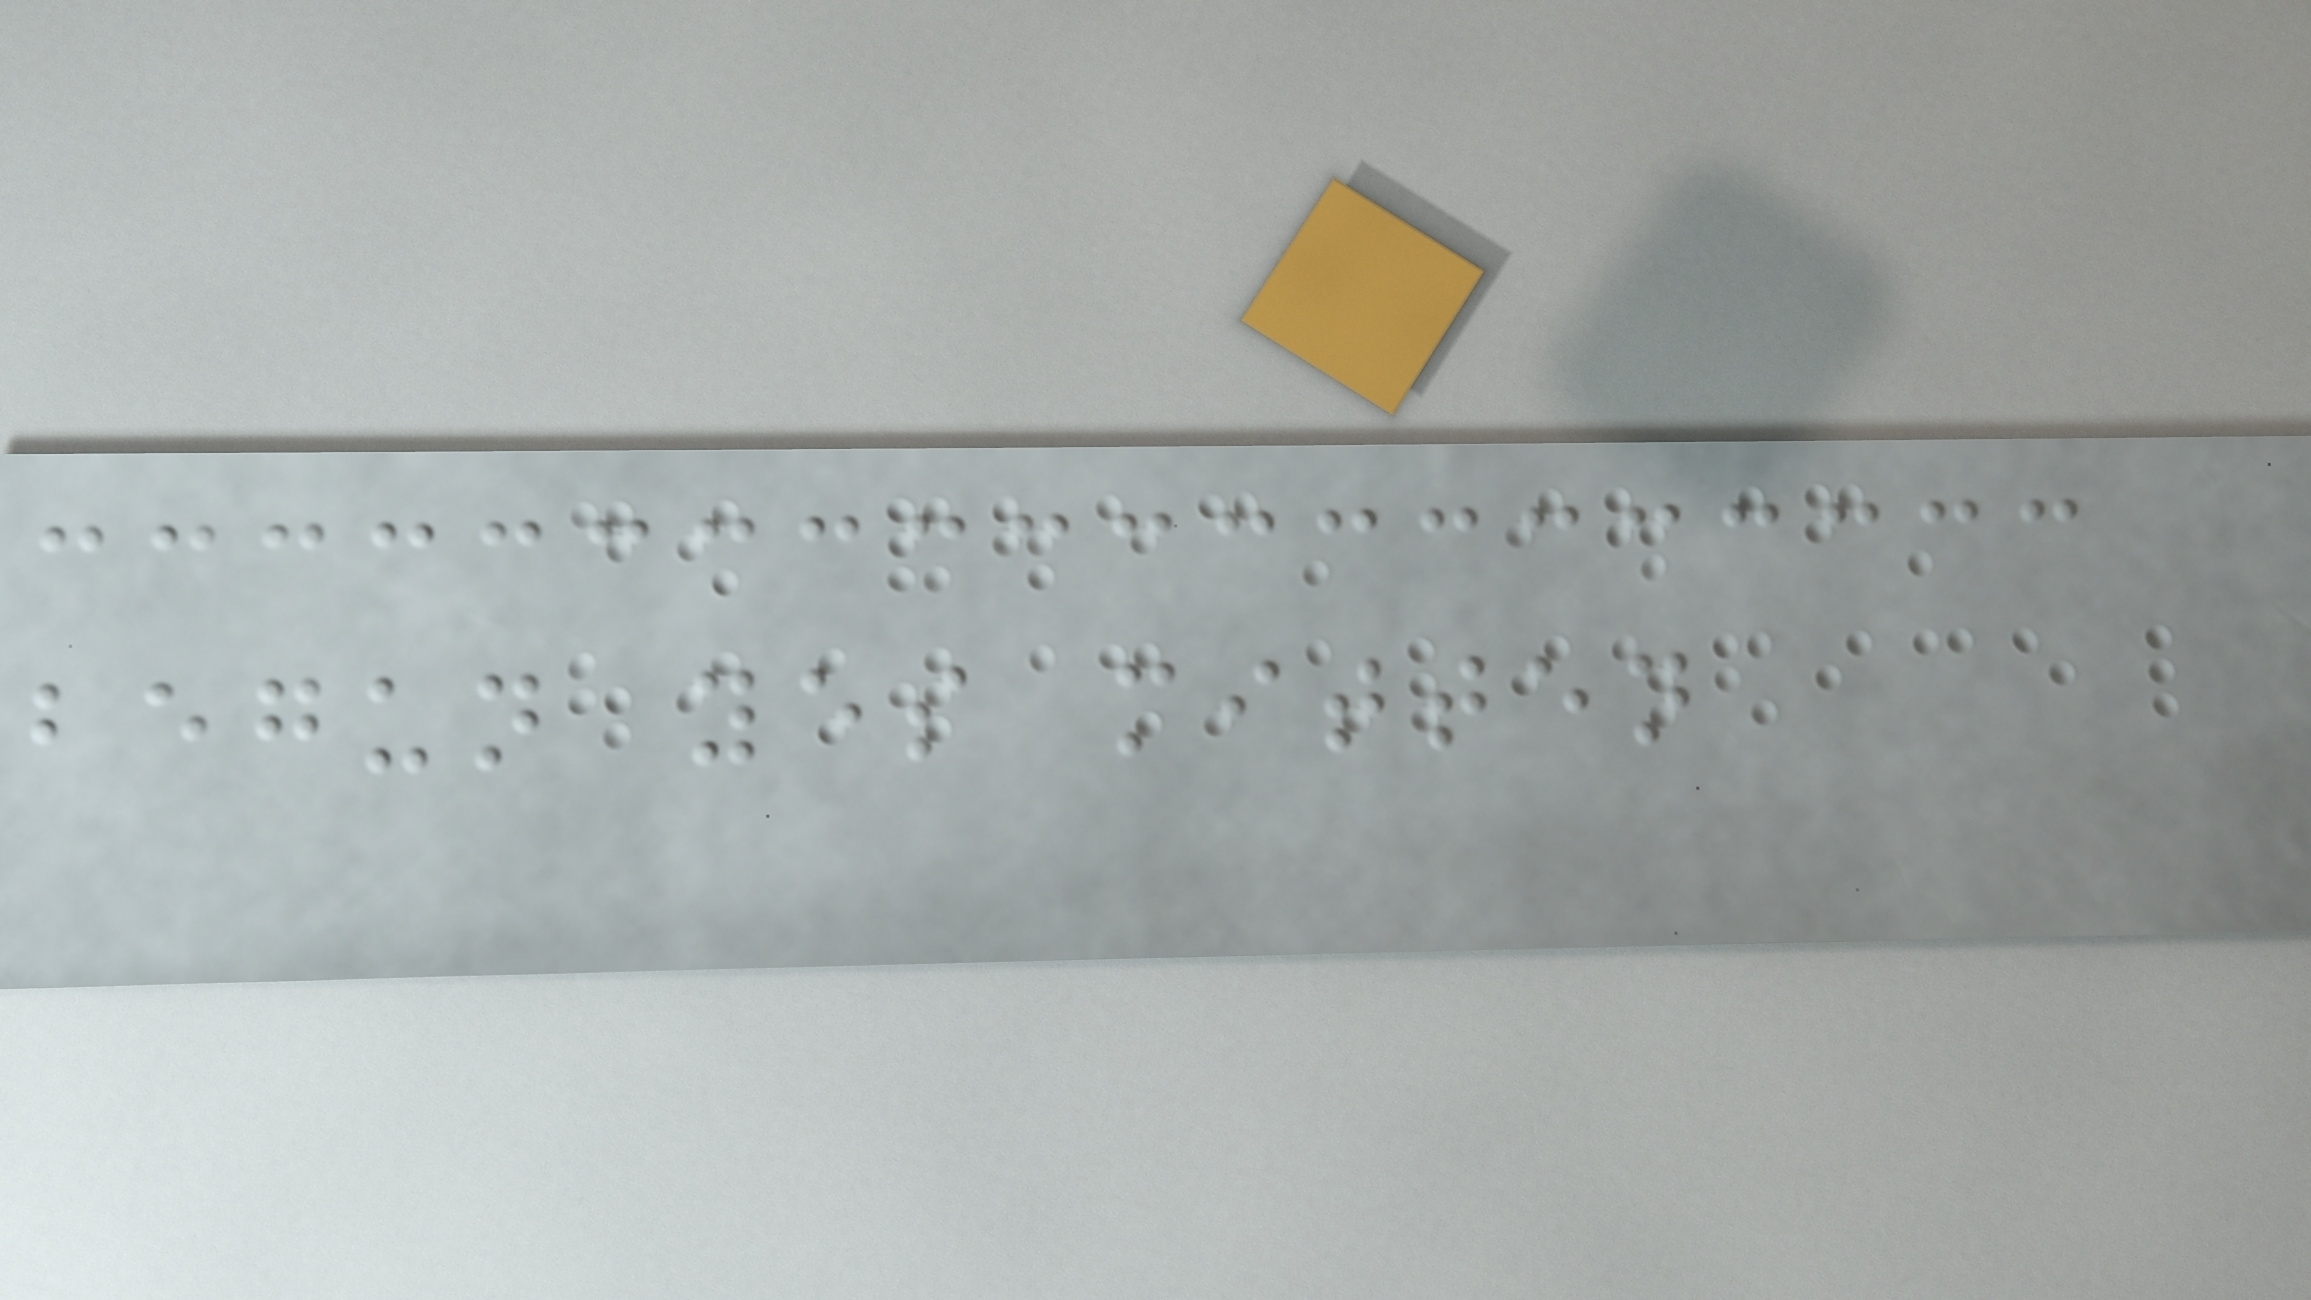begun yes mitten
